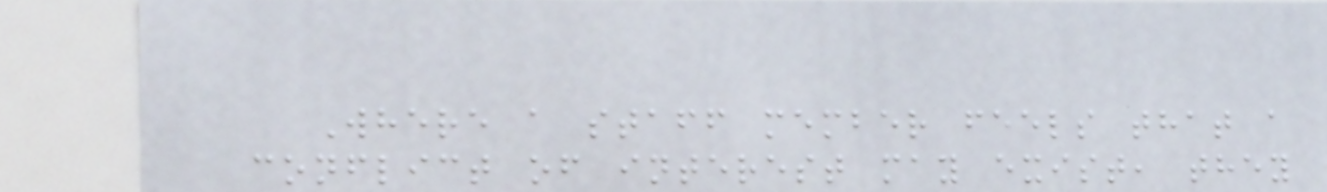Where a staff member feels that a
conflict of interest may exist, they
